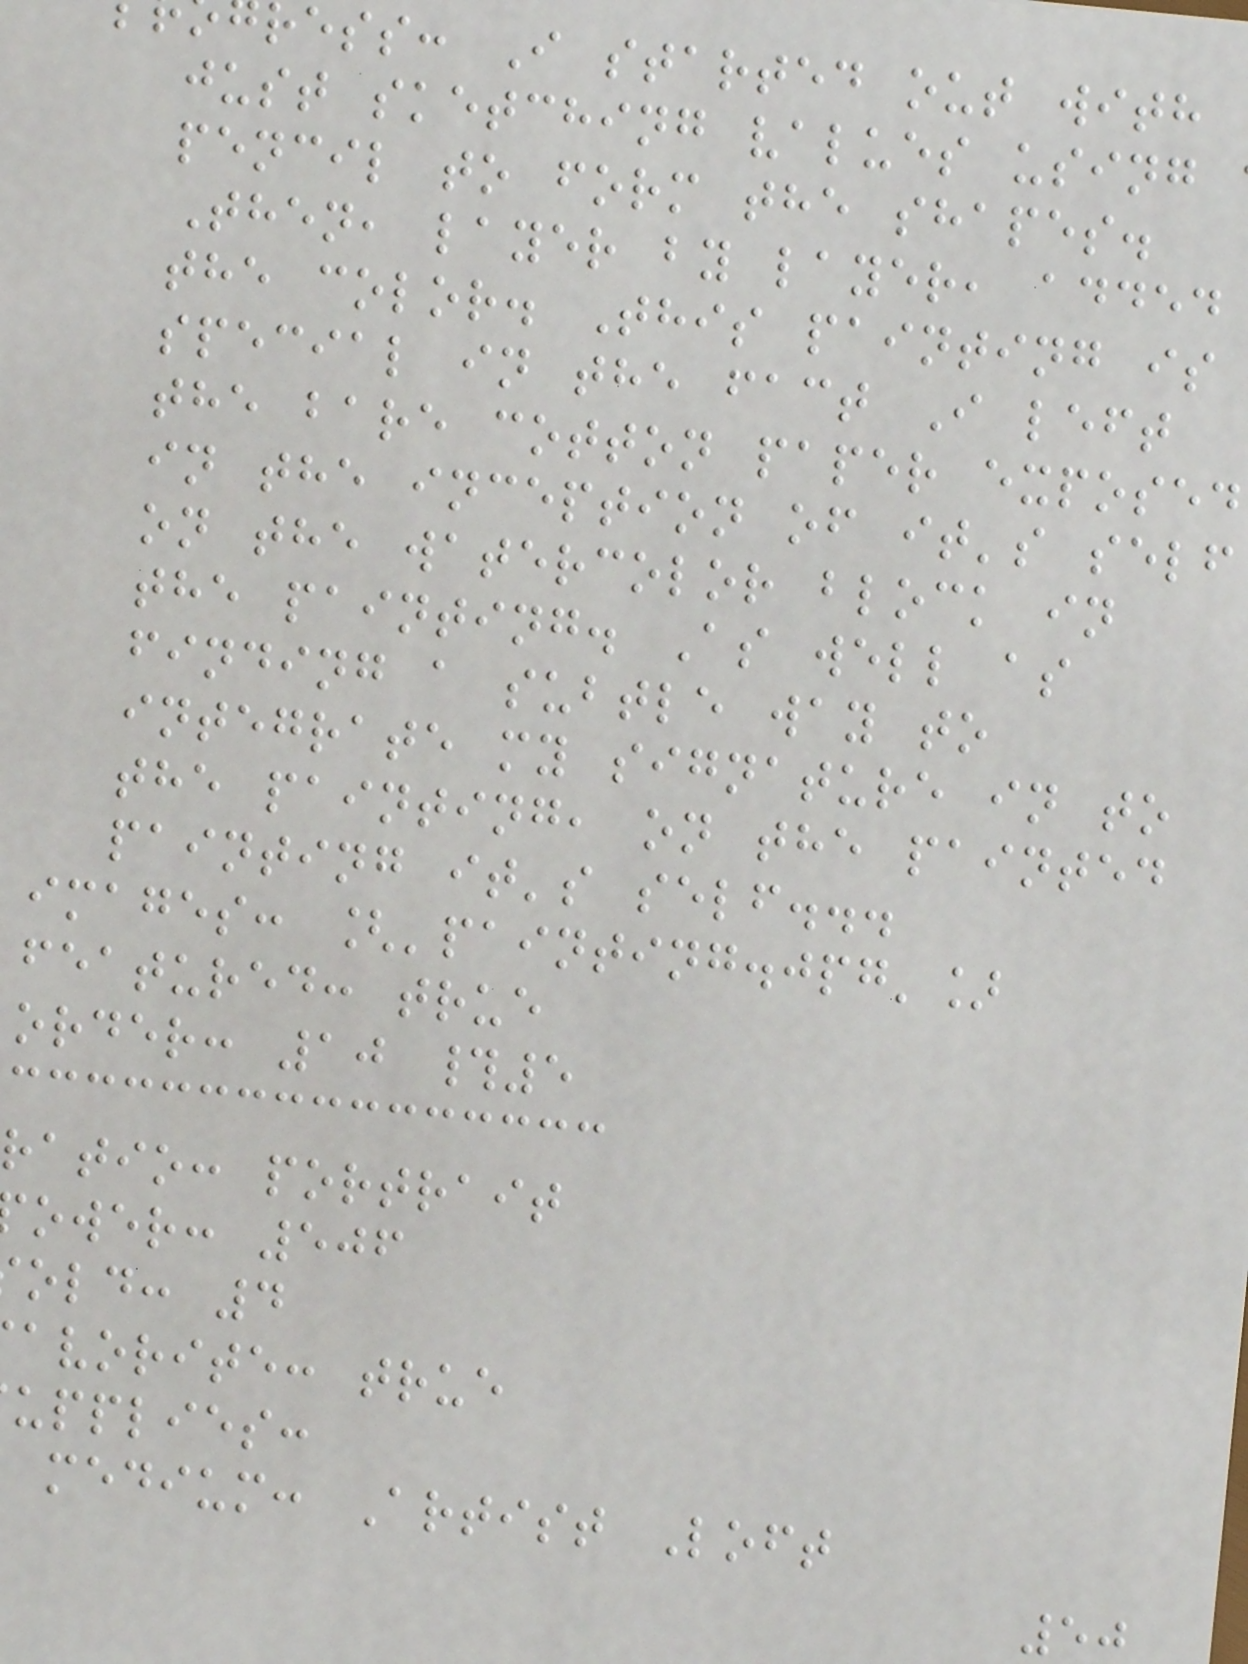ress: I started out with
just sketching values using
pencil to form the shapes.
Then, layer by layer, added
the color. This painting is
special in the fact I left
the bare cotton paper exposed
in the inception of it's self
on the watercolor block in
the painting. As well as
finding a subtle way to
integrate my signature in to
the painting, on the painted
painting it's self...
images: ['painting.jpg']
featured: true
order: 10 #5
ratio: portrait
ower: 506
old: 4
avorite: true
upplies:
medium: Artist Loft
